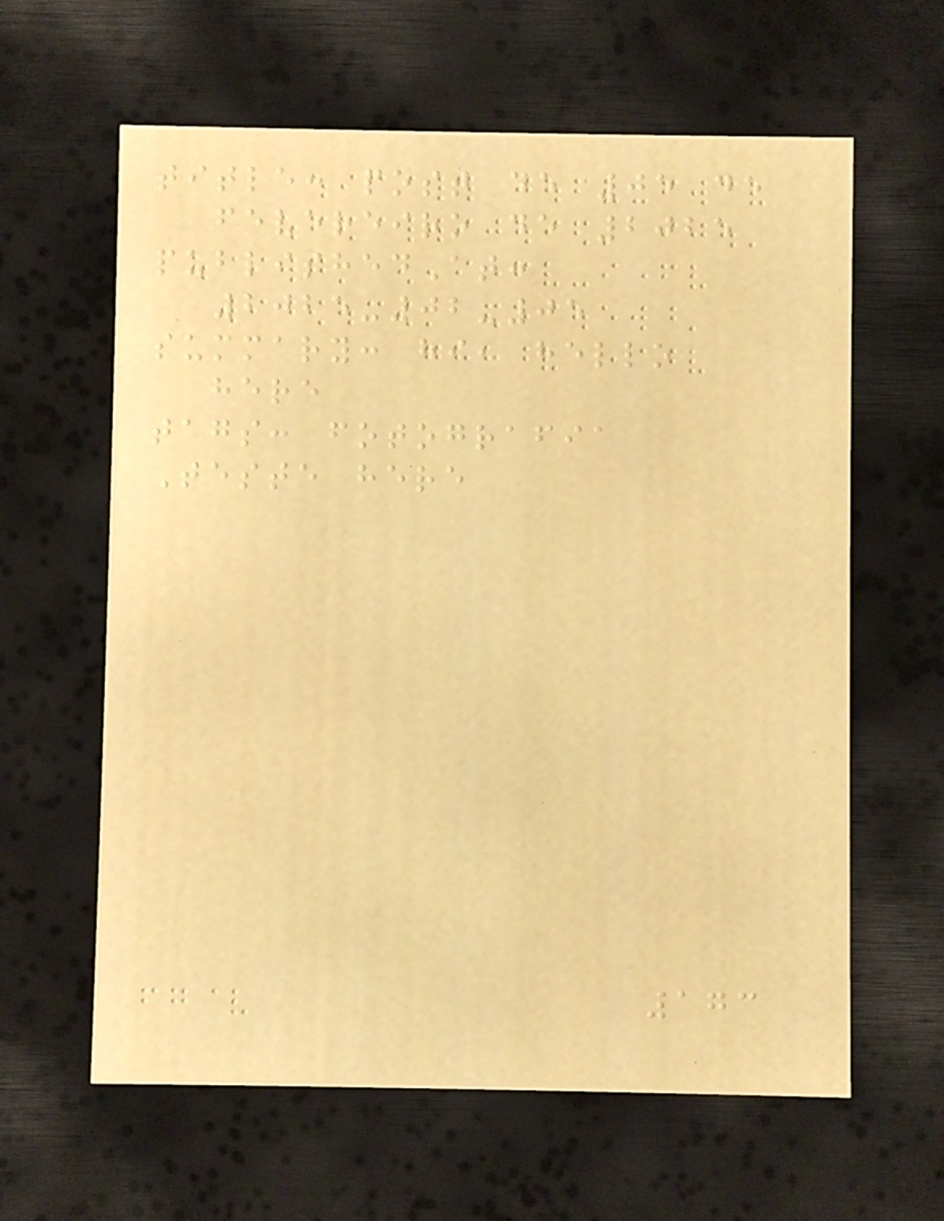title: post de 05 de
fevereiro de 2025
publishedAt:
2025-02-05
summary: hi, hello
here
tags: fotografia
Teste here
173
